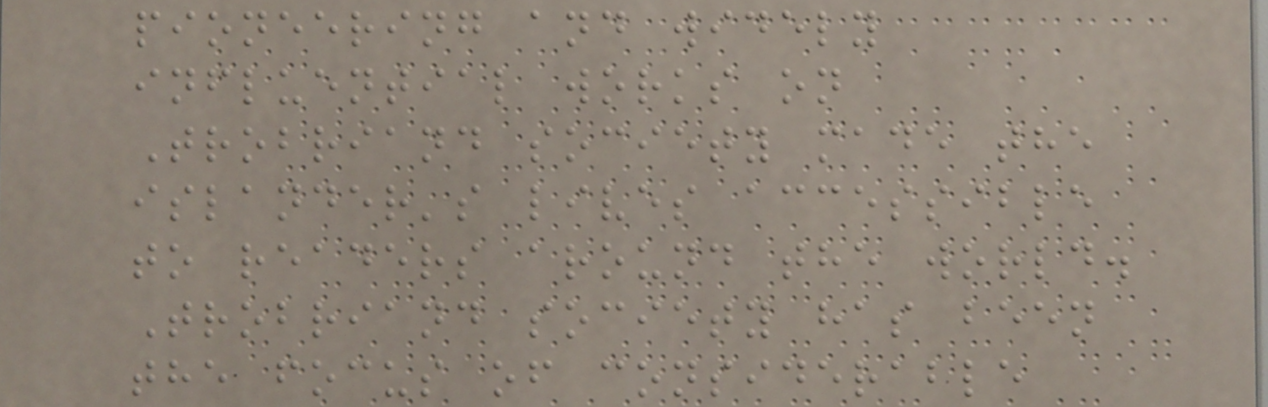pioneering and widely
influential works on
Trobriand society made the
islander's lives accessible
to readers around the world.
Trobriand society has been
the focus of considerable
